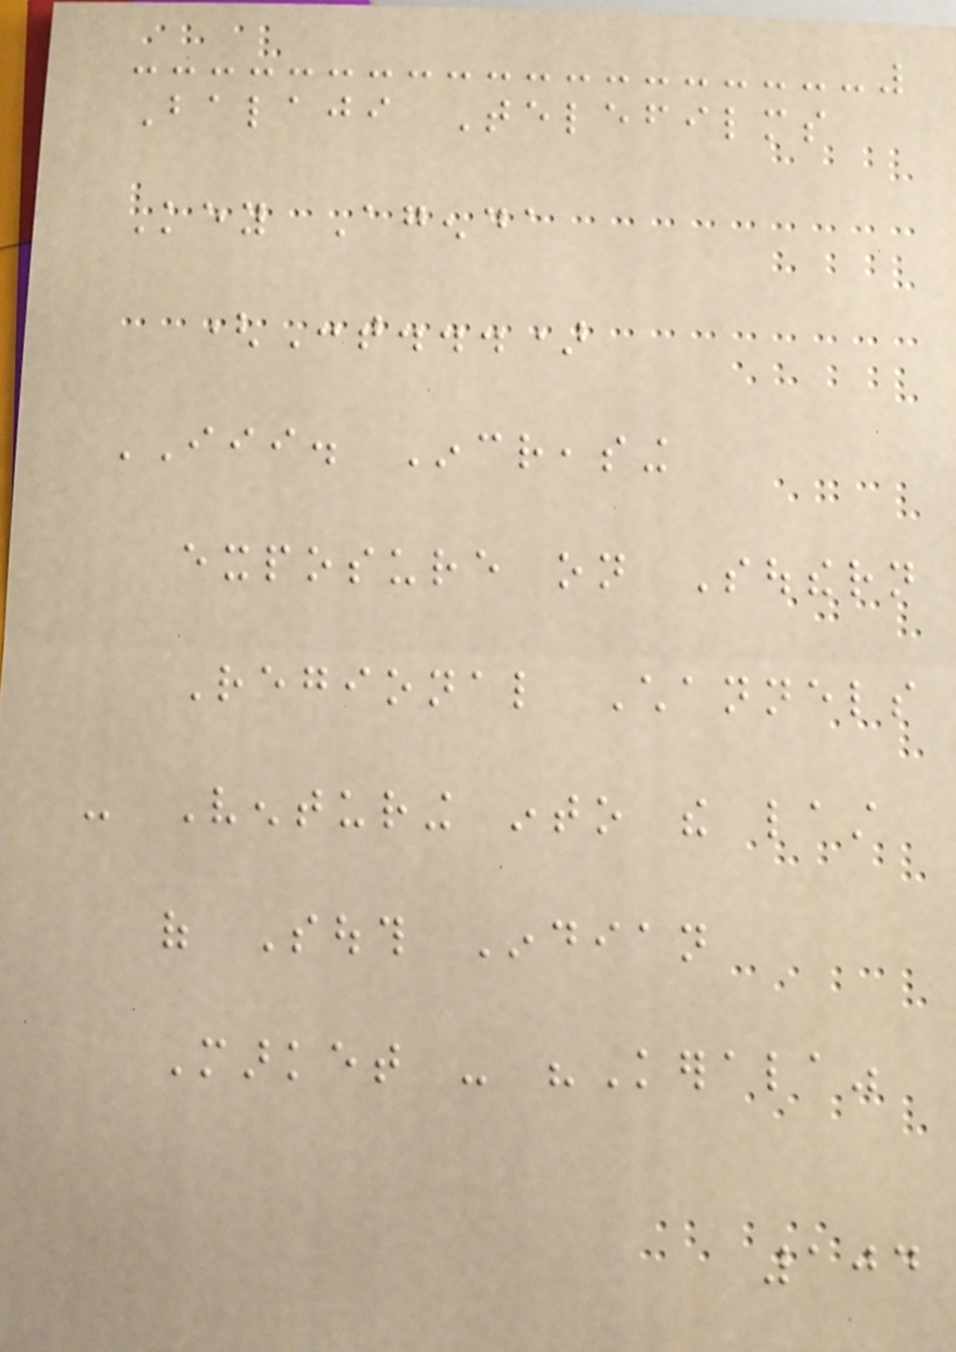Balaji Telefilms
Key Agenda
(Cont...)
III. Increasing
exposure on Southern
Regional Channels
- Venturing into the last
of South Indian
Market - "Kerala"
104
